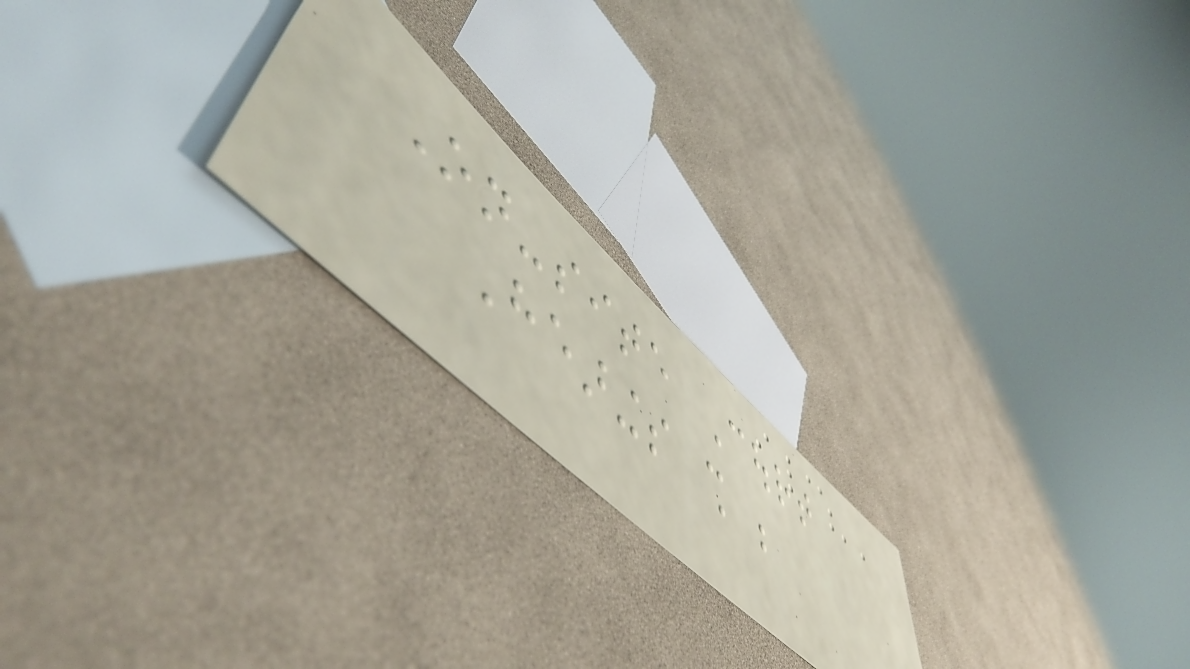On-site Court
Hearings shall be
